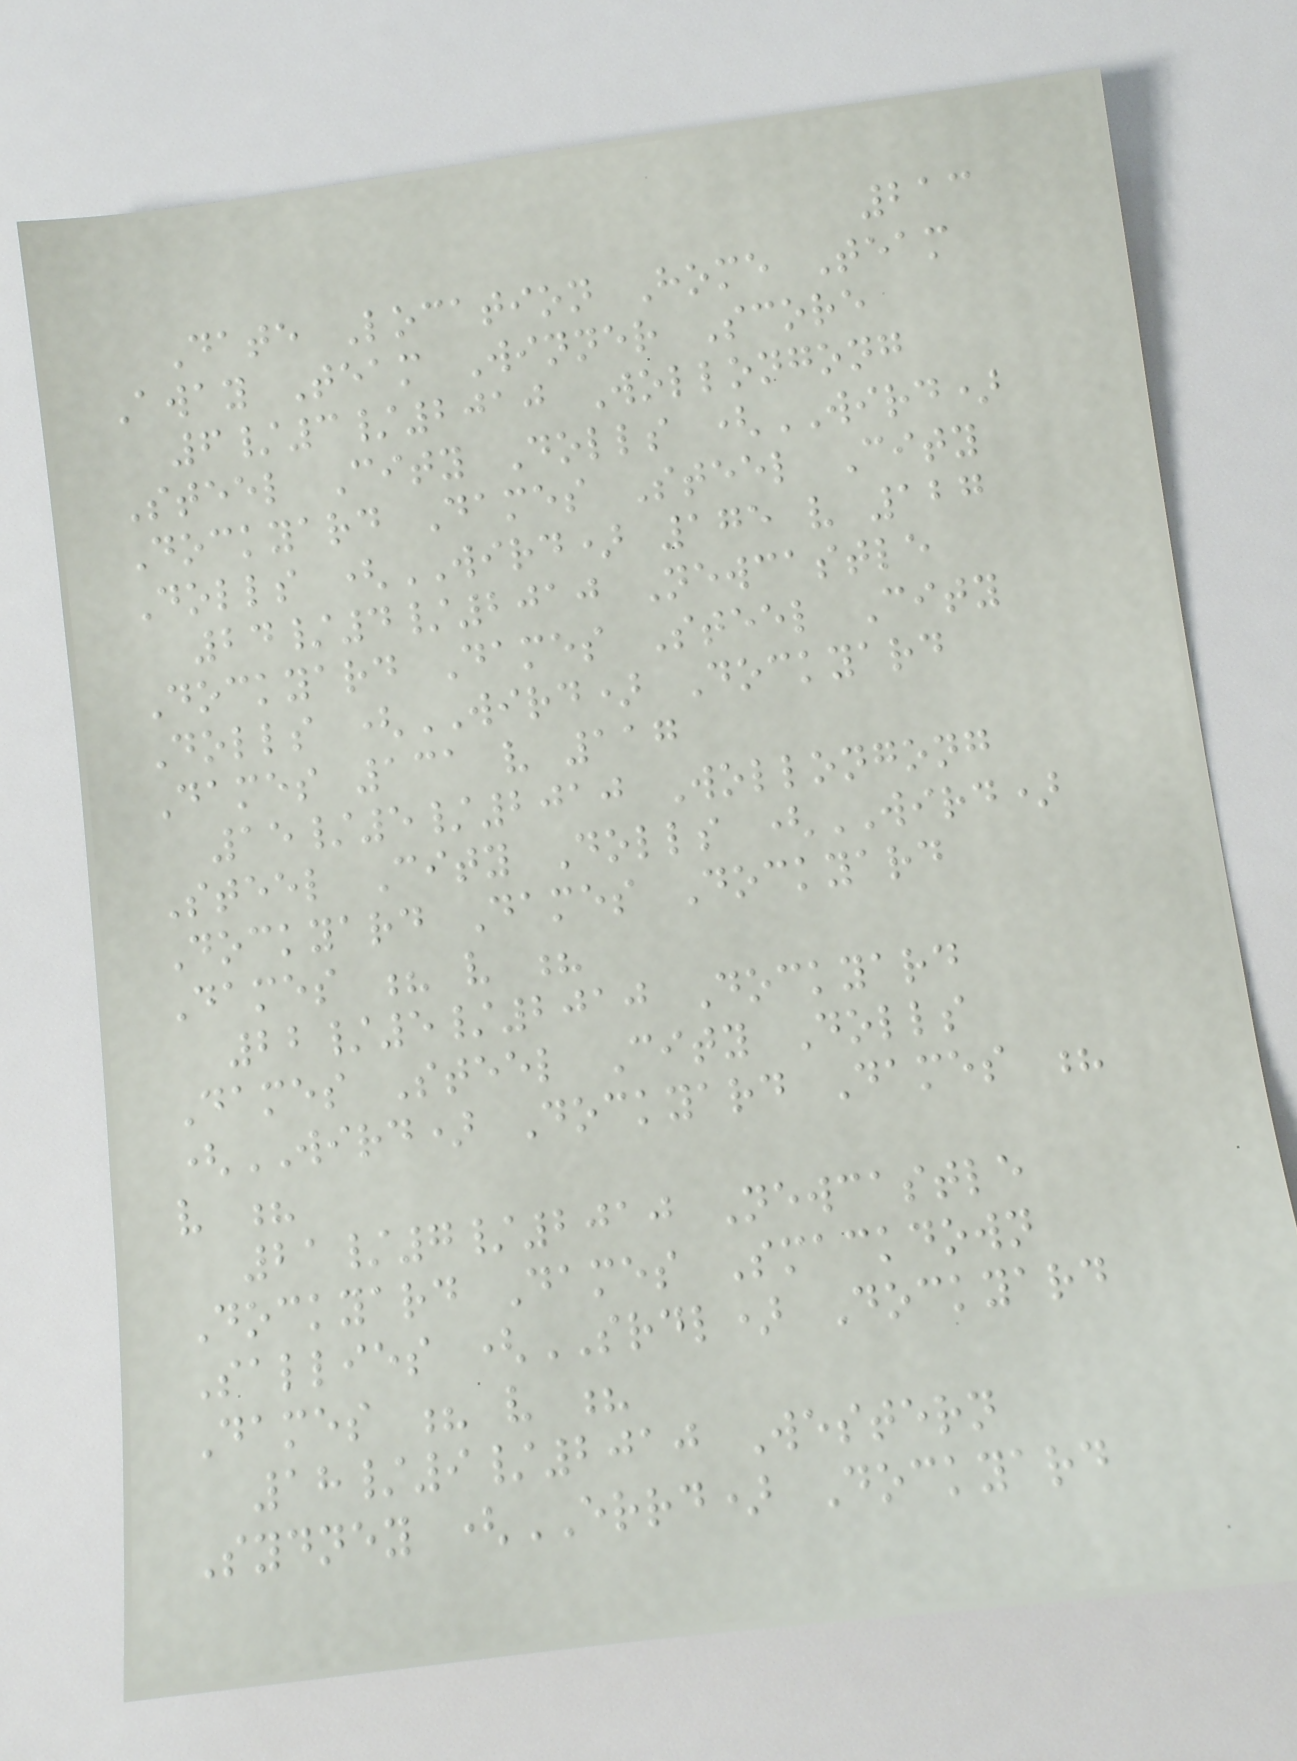213
Date Location Home Team
Away Team Winner Score
6/3/2010 Wollongong
Steel City Dolls (WIRD)
Dockyard Dames Steel City
Dolls (WIRD) 175 v 127
24/4/2010 Newcastle
Dockyard Dames Steel City
Dolls (WIRD) Dockyard
Dames 131 v 117
15/5/2010 Wollongong
Steel City Dolls (WIRD)
Dockyard Dames Dockyard
Dames ? v ?
22/5/2010 Dockyard
Dames Steel City Dolls
(WIRD) Dockyard Dames ?
v ?
21/7/2010 Newcastle
Dockyard Dames Smackdown
Sallies (SRDL) Dockyard
Dames ? v ?
18/9/2010 Western
Sydney (ERRD) Dockyard
